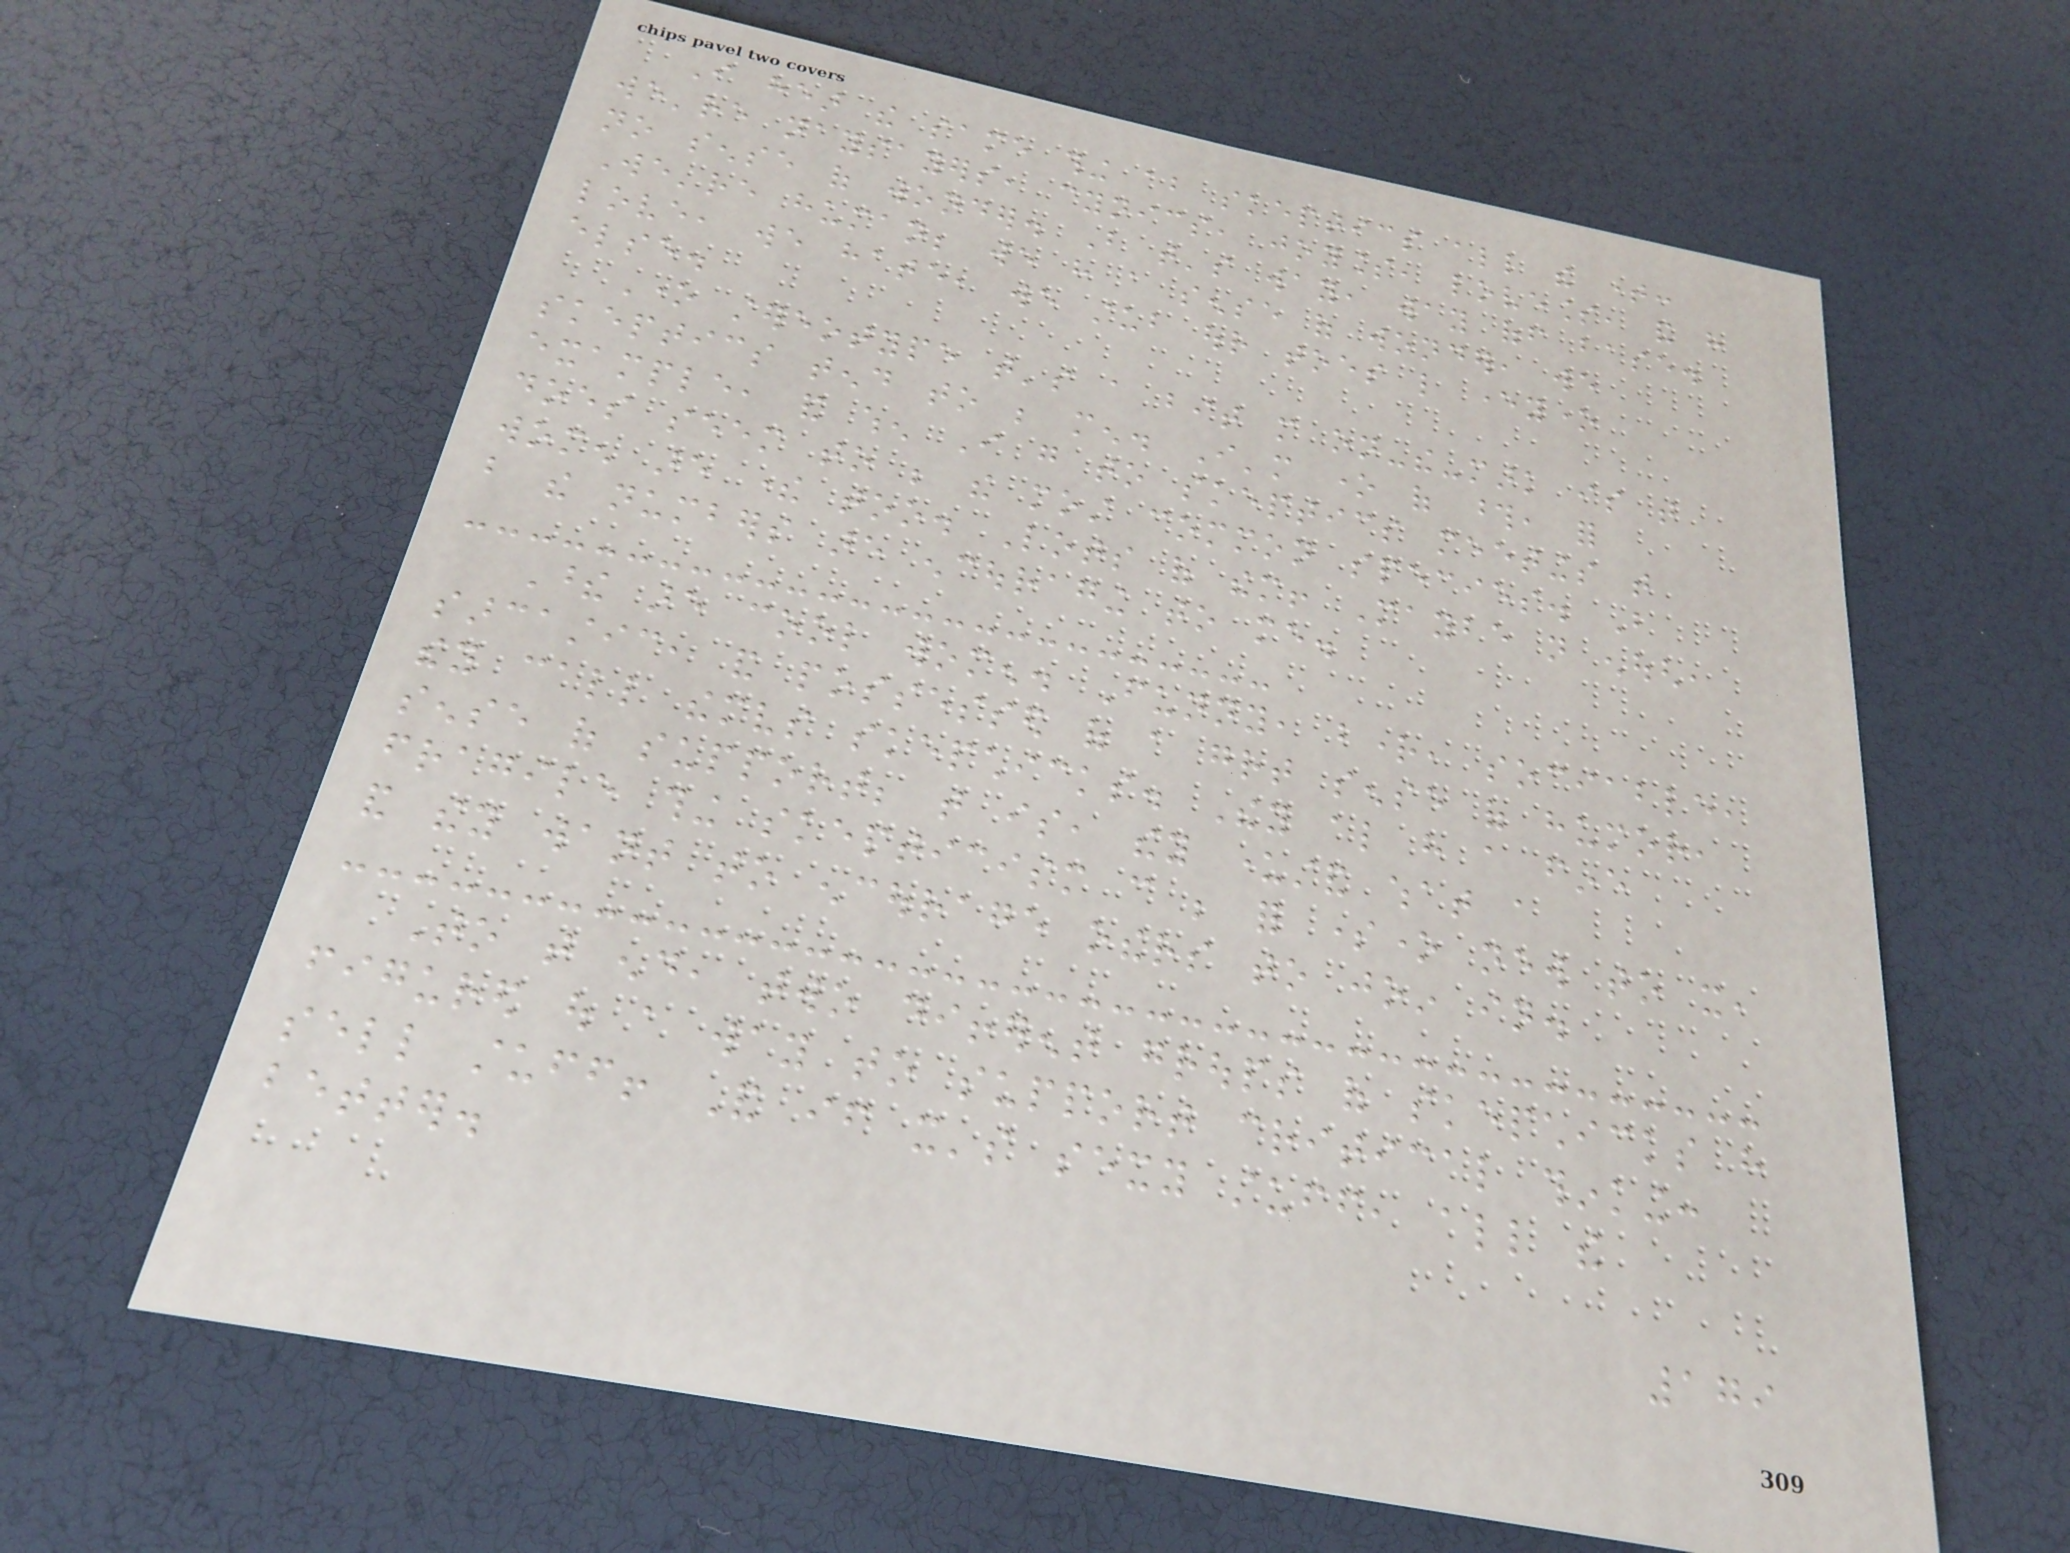I hear the same thing about skeptics all the time:
we're naysayers, cynics, joyless, loveless, and have
no sense of wonder. But that's way, way off base.
We're human; we have a sense of wonder, we
love, we hate, we stub our toes like everyone
else.
One stereotype that's a bit more on-the-mark is that
skeptics tend to be men. I'm one of those, for
example, and when I go to skeptics meetings that
does seem to be the most common species. But
women are there too. Lots of them! Maybe not enough,
but the numbers are encouraging to me.
These are cool women. Funny, bright, sociable,
sarcastic, and possessed of a great sense of humor,
they call themselves skepchicks. They also have a fine
sense of support; that is, they understand what a
fragile thing skepticism can be for someone new to it,
and they want to encourage others to join in.
To that end, two different groups of skepchicks have
figured out a way to support critical thinking:
sell stuff! And if it's sexy stuff, all the
better.
179
